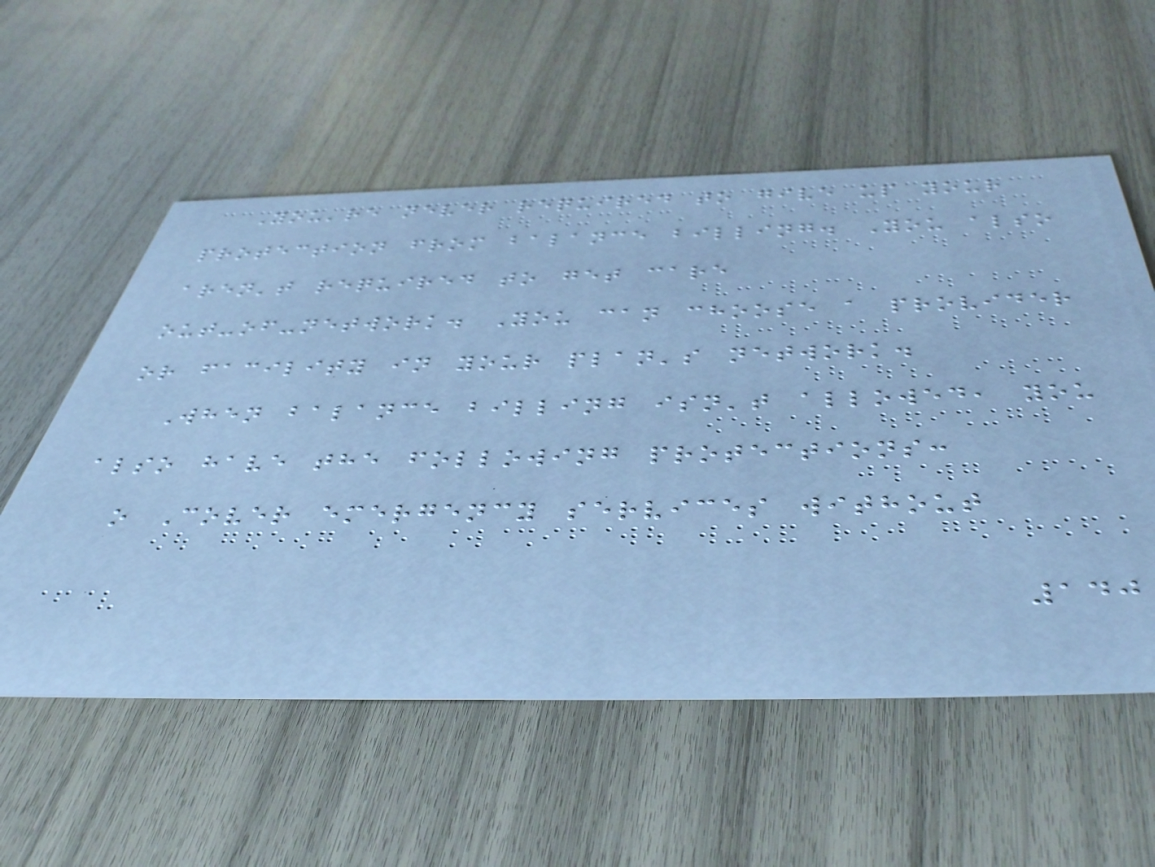You're never required to give up your
protection from balance billing. You also
aren't required to get care
out-of-network. You can choose a provider
or facility in your plan's network.
When balance billing isn't allowed, you
also have the following protections:
o Cover emergency services without
140
